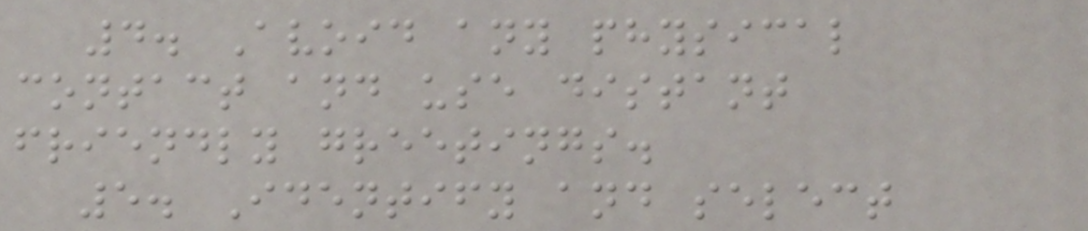4. Avoid any physical
contact and use distant
friendly greetings.
5. Identify and select
